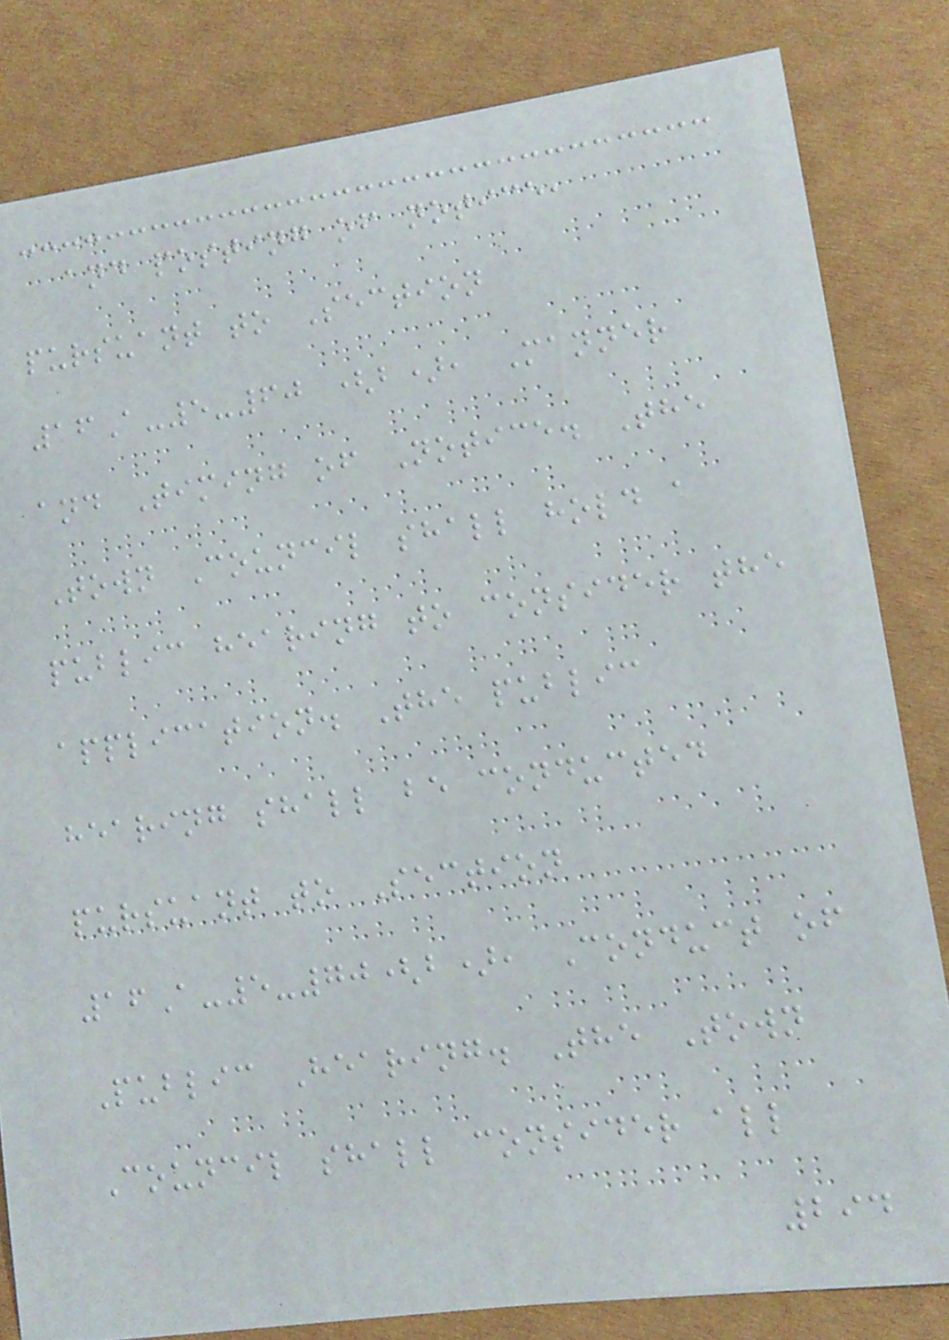and posting of notice,
pursuant to Section
16A-5-60 (b), Manner
and Timing of Notice. The
Town Council shall hold a
public hearing to consider the
application. The public
hearing shall be conducted
pursuant to Section
16A-5-70(b), Conduct of
Public Hearing. The Town
Council shall consider all
294
